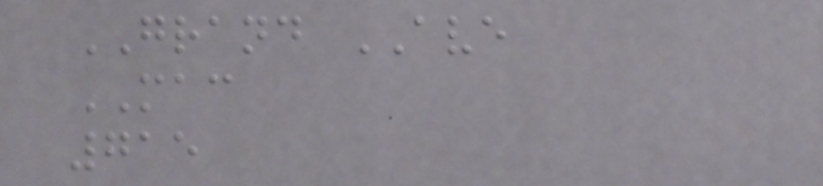GRAND AVE
MAC
715
